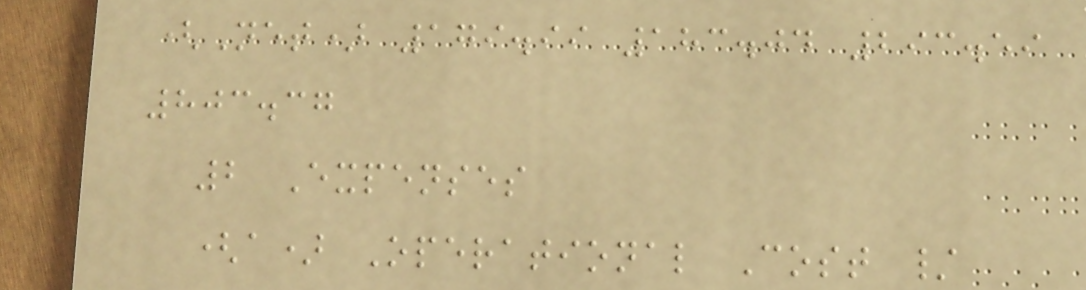(Net) 179.99 183.04 293.59
803.37
2 Expenses
(a) Operational Cost /
